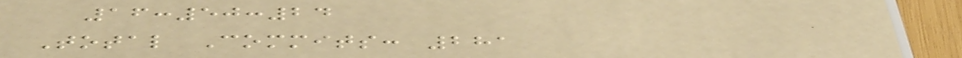16:50:24
Total Commits: 281
